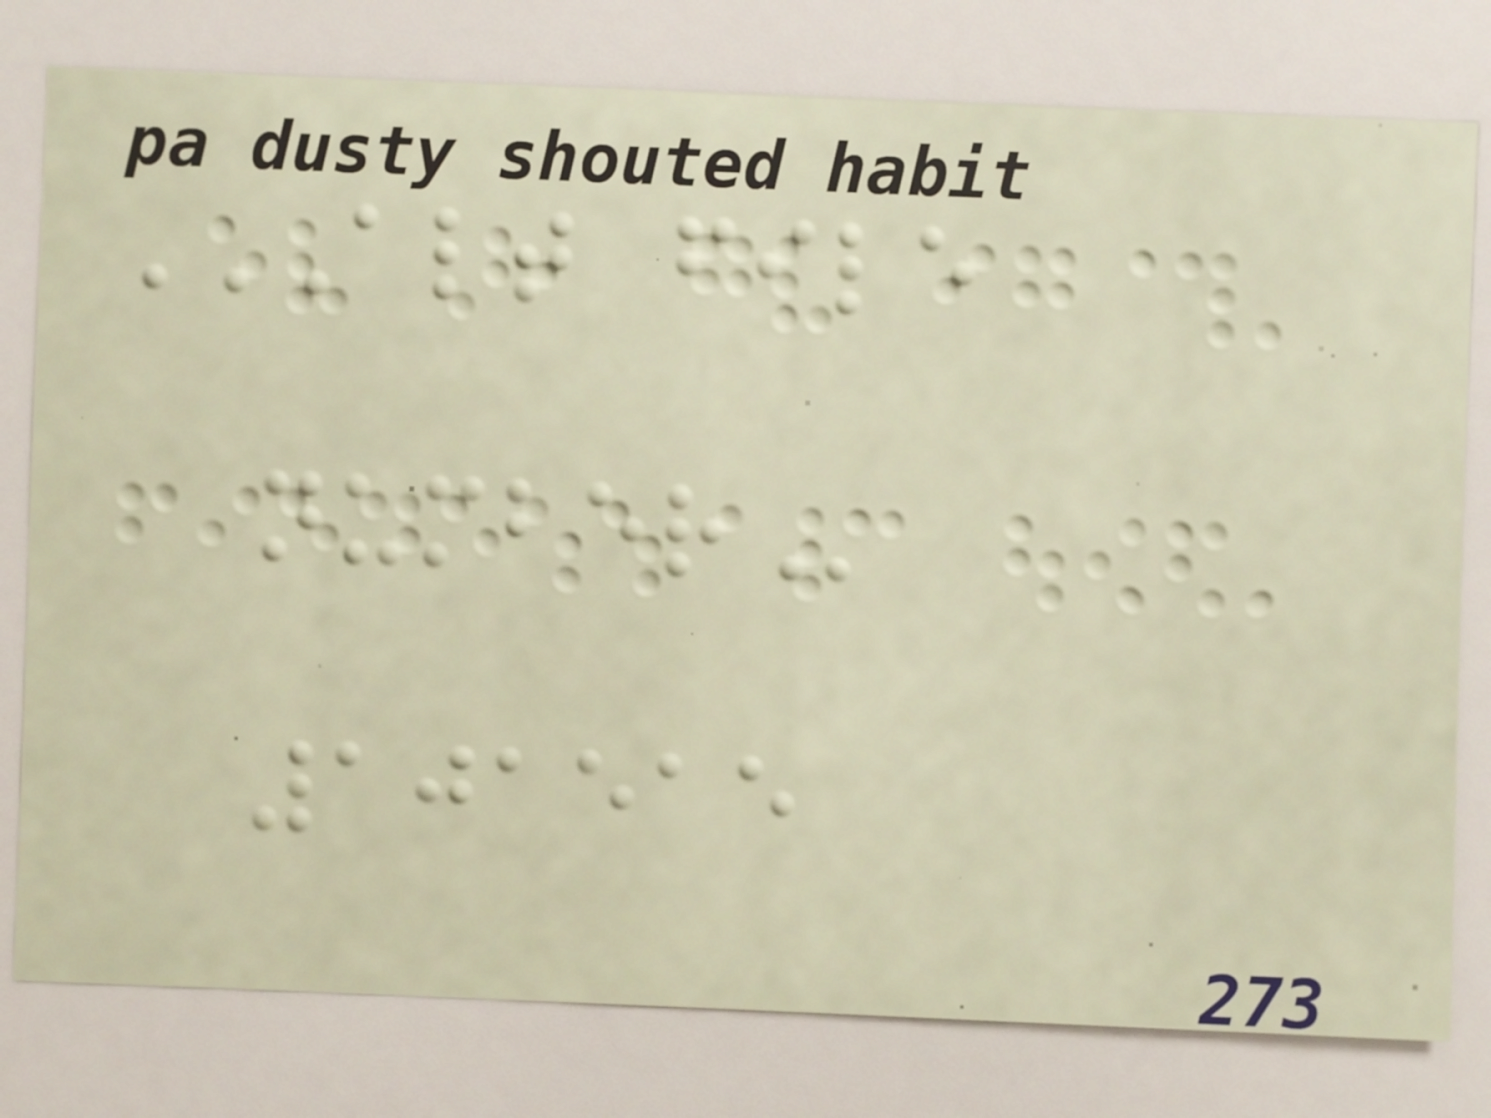ALT FILE
NUMBER
101515
